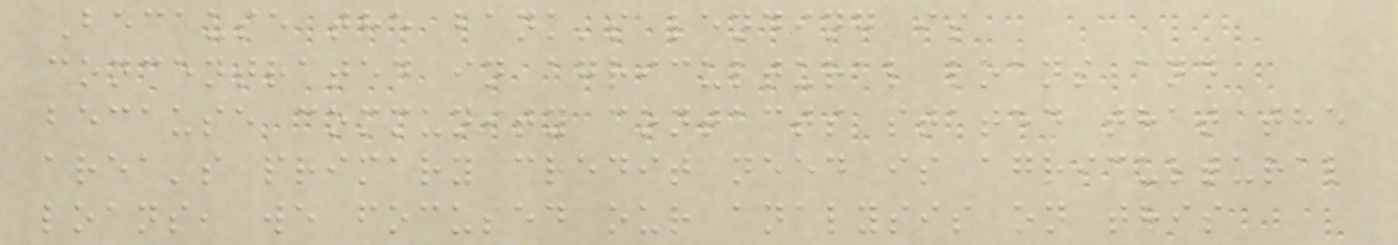Because the bank's lending is
concentrated in agricultural loans and
because community contacts stated that the
area's primary credit need is agricultural
loans, we focused our analysis on this
